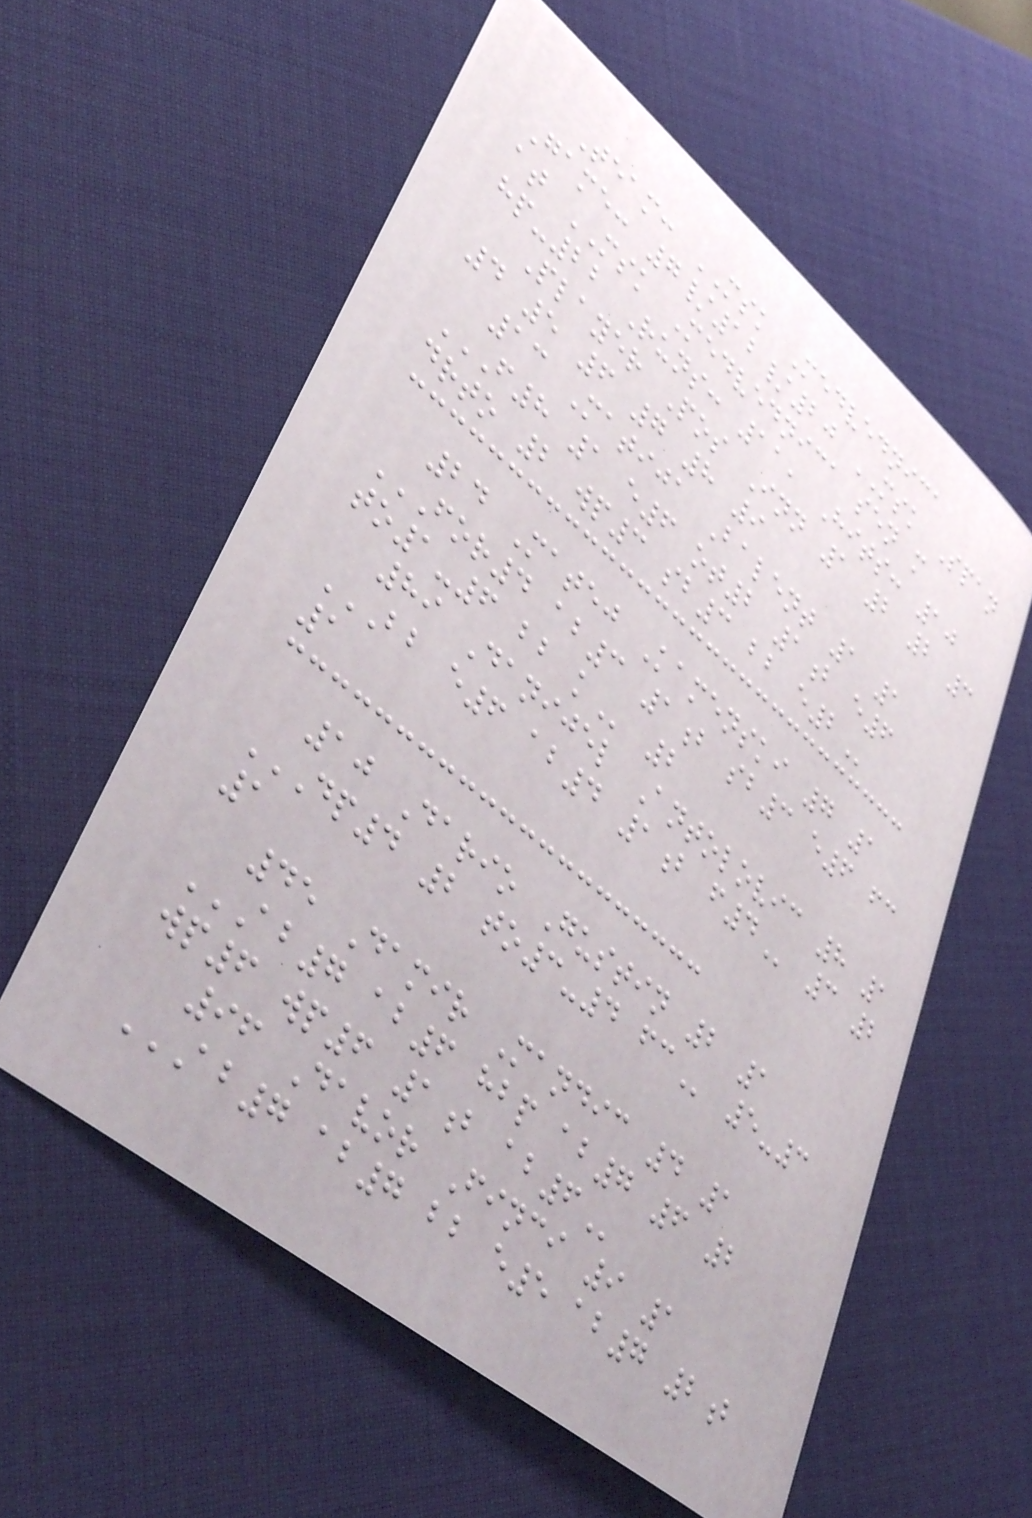Team: MSK Medvednica
Game: 7/12/20 MSK Span
at MSK Medvednica sen m
hp-22 Runs: 11, Hits: 10
Player Pos Inn 1 2 2 3
4 5 6 7 8 9
13 Matija Balent 1 1
F8 1 E6 OT2 1B E6
DRTO 2 WP3 SB3 BB E2
24 Matej Kamenski 7 1
FOR4 AB3 1B SB3 E6 FC
TO1-6 BB K 2
89 Danijel Antolovic 8 1
BB E6 AB4 1B F4 3 2
1
10 Dario Gustin 2 1
DP4 2 TO3-4 FC 5-3
1
45 Damir Mandic 4 1
AB7 AB6 HBP AB7 6 2
WP6 WP6 1B AB6
96 Davor Finci 9 1
AB7 AB7 BB E5 AB7 2B
